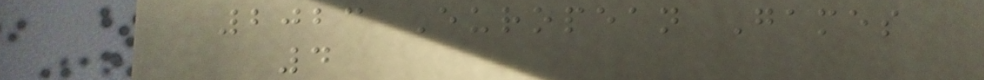2023 European Games
4
